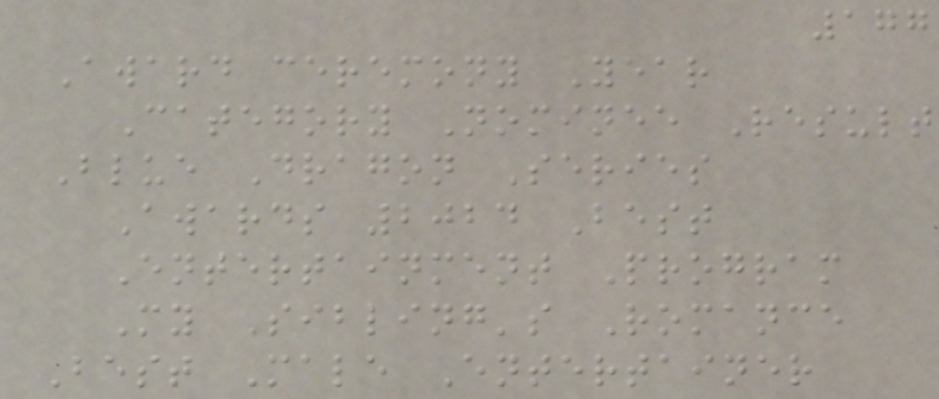177
Award ceremony Year
Category Nominee Result
Blue Dragon Series
Awards 2024 Best
Entertainment Program
My Sibling's Romance
Best Male Entertainer
